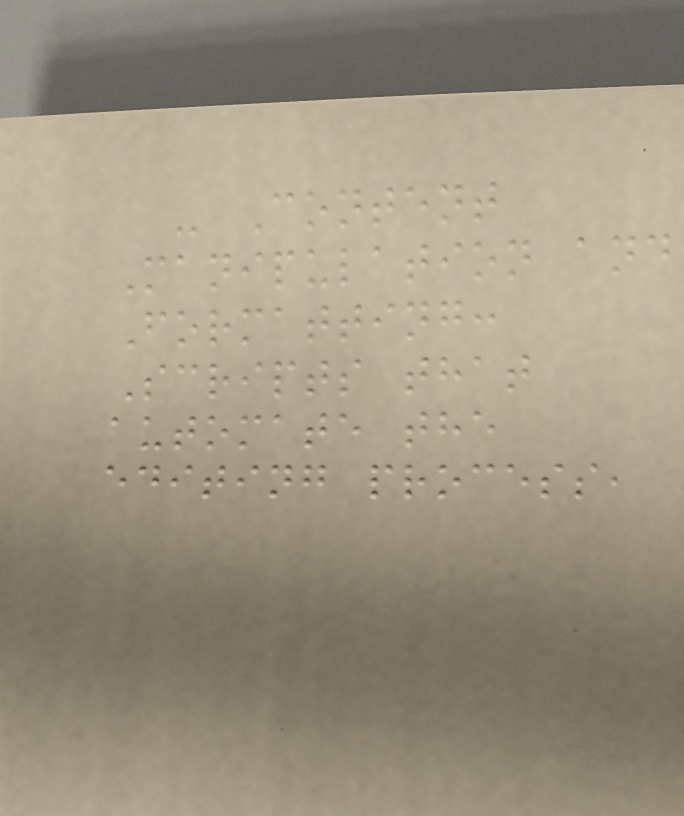- Content
Manipulation and
Formatting:
Scripts that
automate the
editing process,
